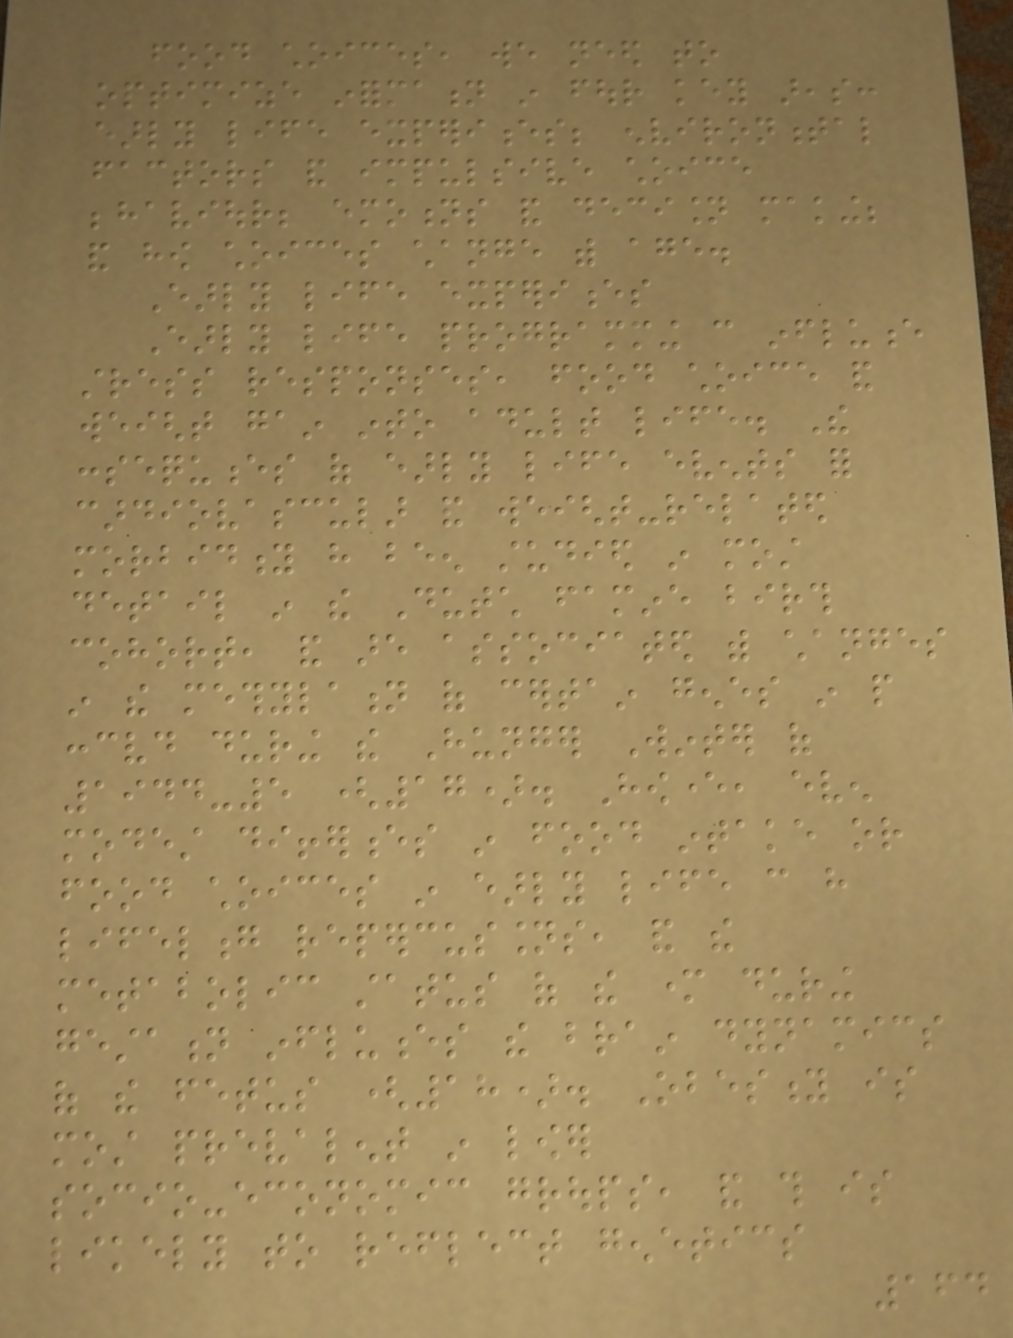food choices, we need to
optimize information in four key areas:
early life experiences; environmental
factors and impulsive choice
behaviour; emotions and decision making;
and how choices change with age.
Early life experiences
Early life programming can influence
stress responses, food choice and
weight gain into adult life. The
consequences of early life events for
cardiovascular and weight-related
morbidity have been studied in most
detail in the Dutch famine birth
cohort, and are associated with changes
in the methylation of certain genes in people
conceived during the Hunger Winter of
1944-5 (17). However, even
modest differences in food intake or
food choices in early life can have
lifelong repercussions, and the
metabolic status of the mother during
gestation influences the brain dynamics
of the fetus (18). Obesity is
most prevalent in lower
socio-economic groups, and this is
likely to reflect genetics
164
